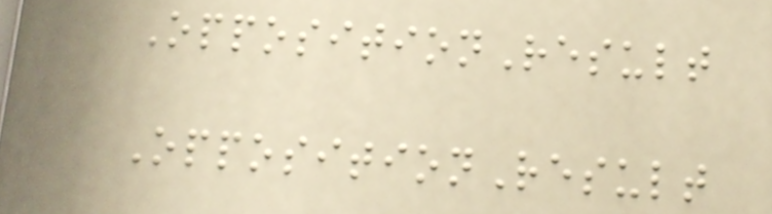OppositionResult
OppositionResult
